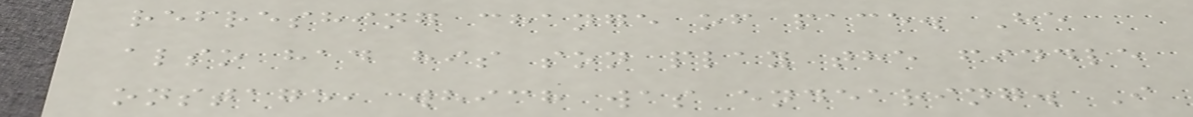refreshing change of pace. He
also had his son play the fiddle
onstage, which was endearing. I
